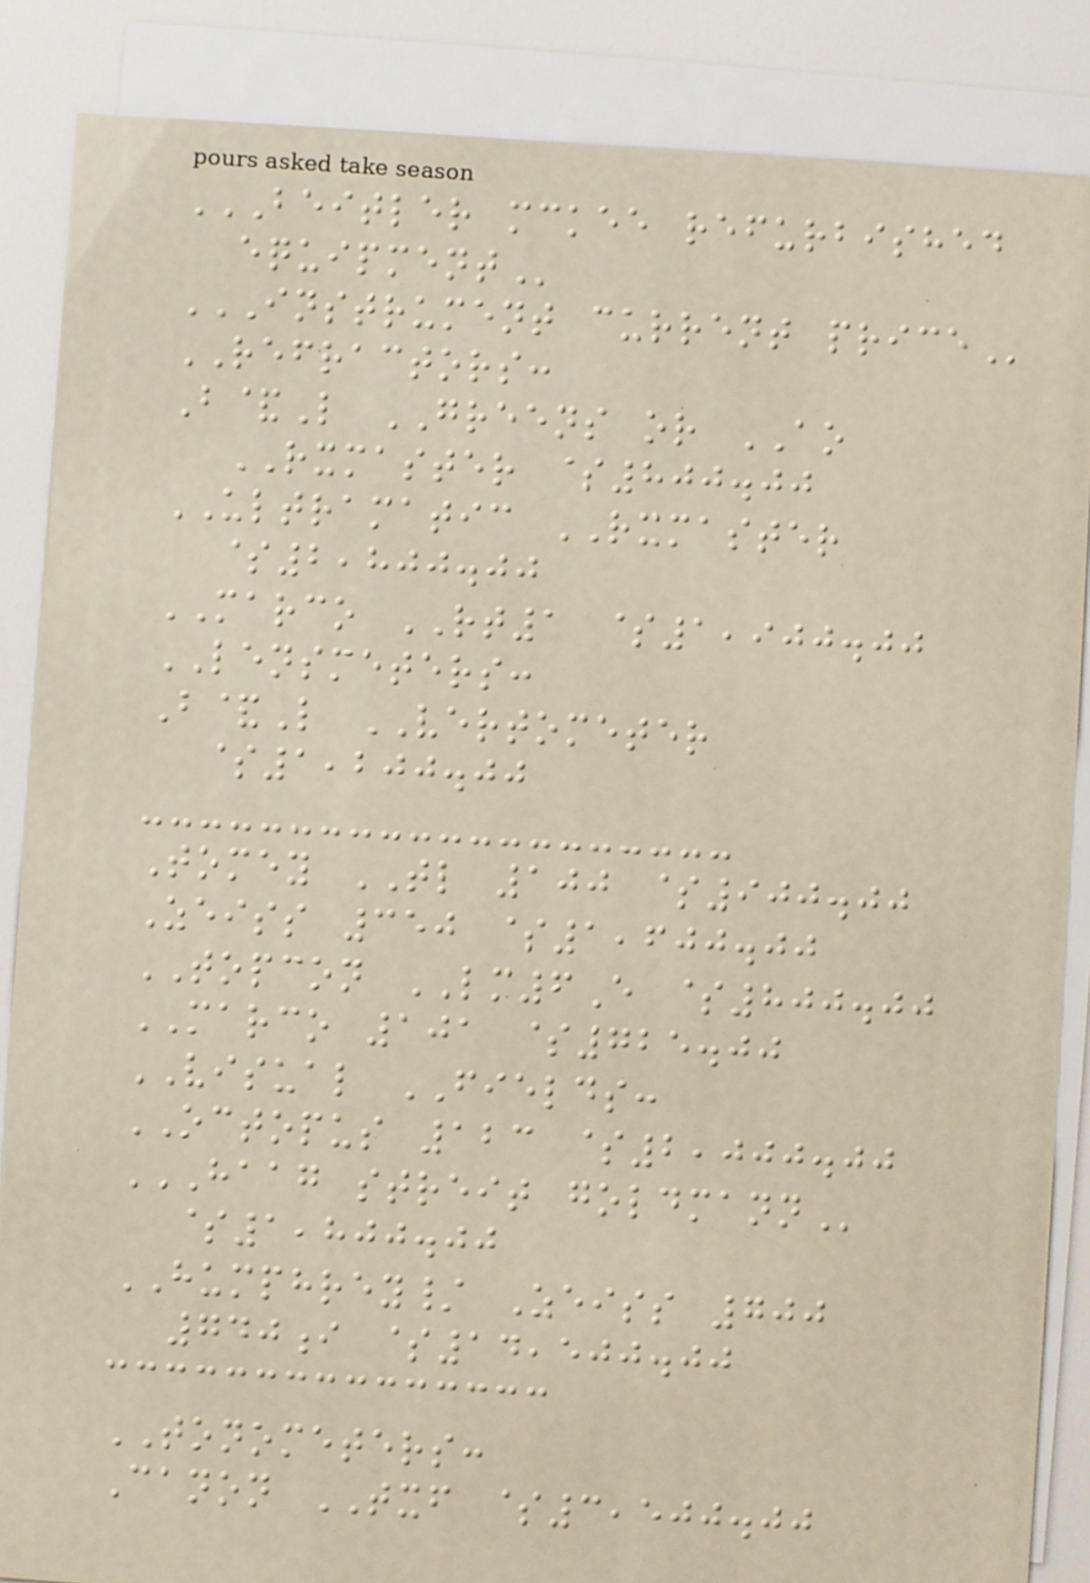BEITLER MCKEE REFURBISHED
EQUIPMENT
INSTRUMENT CURRENT PRICE
REFRACTORS:
B&L GREENS or AO
RXMASTER $800.00
ULTRAMATIC RXMASTER
$2,800.00
MARCO RT1 $1,900.00
LENSMETERS:
B&L VERTOMETER
$1,200.00
Tomey TL 100 $900.00
Zeiss 350 $1,600.00
TOPCON LM6E $800.00
MARCO 101 $725.00
VISUAL FIELDS:
OCTOPUS 123 $2,000.00
HAAG STREIT GOLDMANN
$1,800.00
HUMPHREY/ Zeiss 700
740i $14,500.00
TONOMETERS:
Canon TXF $3,500.00
